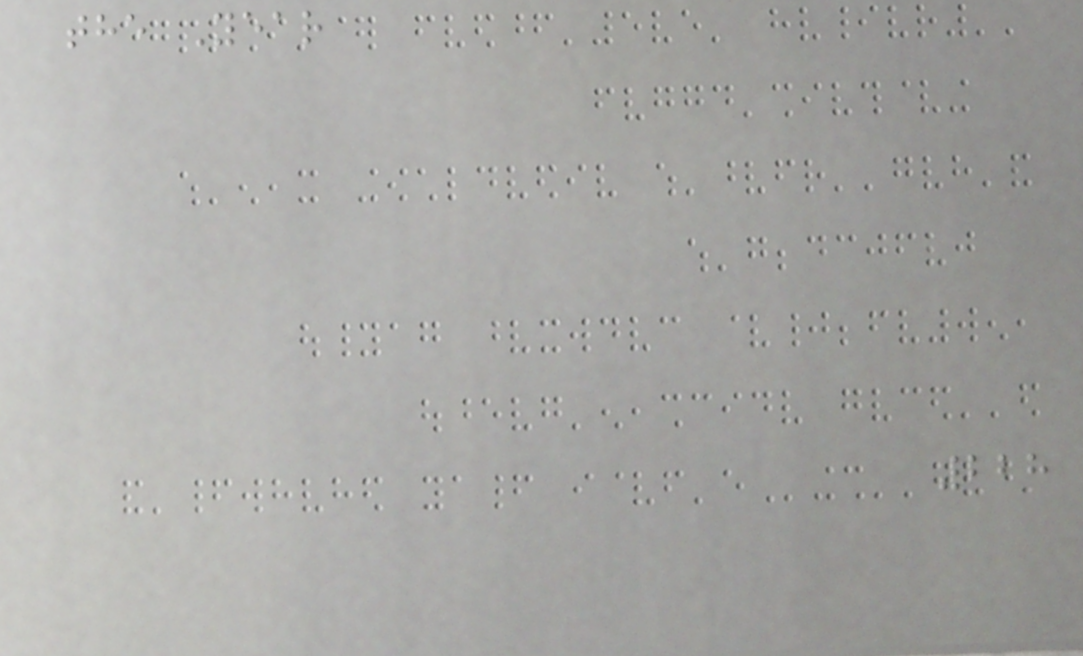the Year
228
